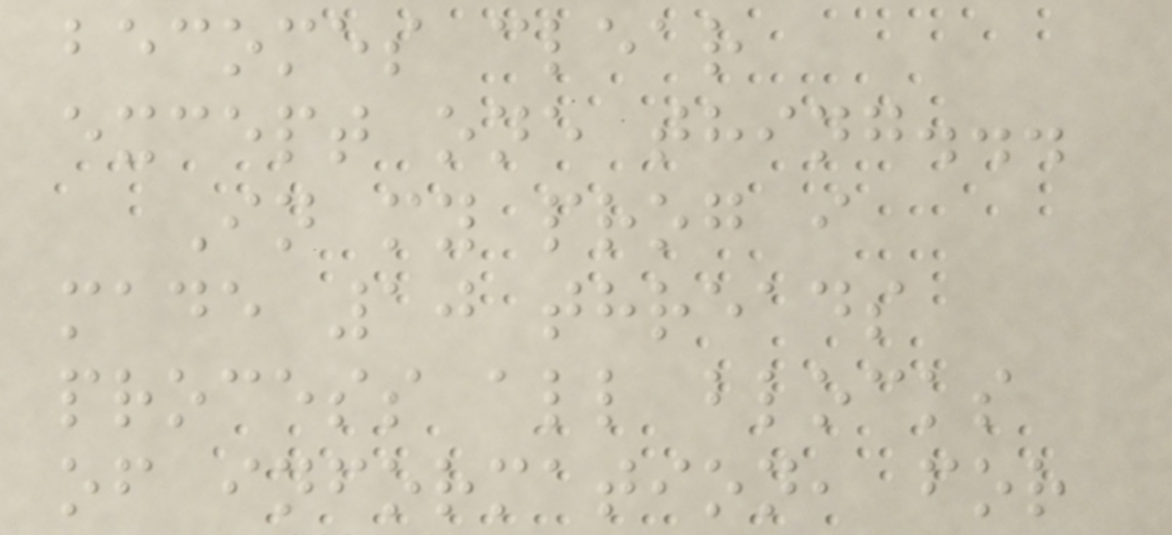becomes clear
except one thing...
In my prog i
made 10 threads
process all blocks
of information, for
